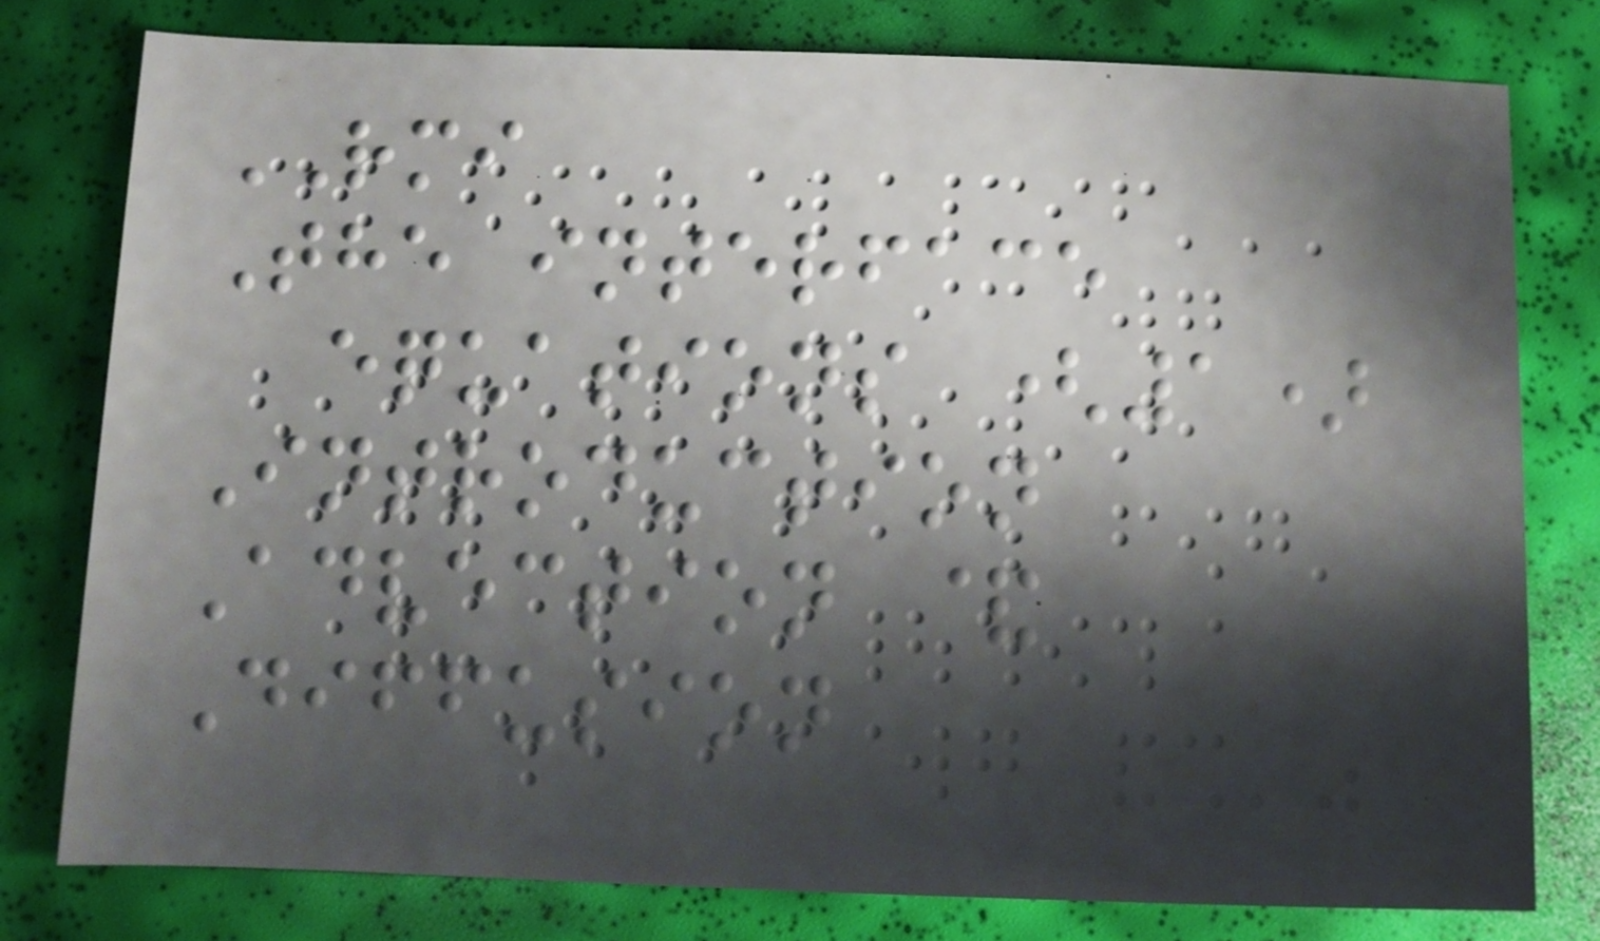RMI
The interface
equations (1)
Introduction
Advection &
Diffusion
